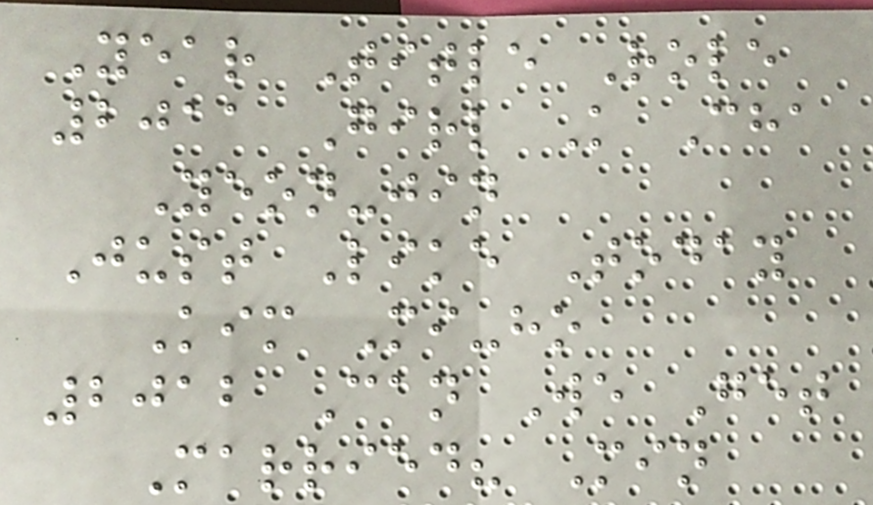Year Title Role
2011 Girl K Cha
Yeon-jin
Just Like Today
Kim Mi-ho
2012 Can We Get
Married? Min
